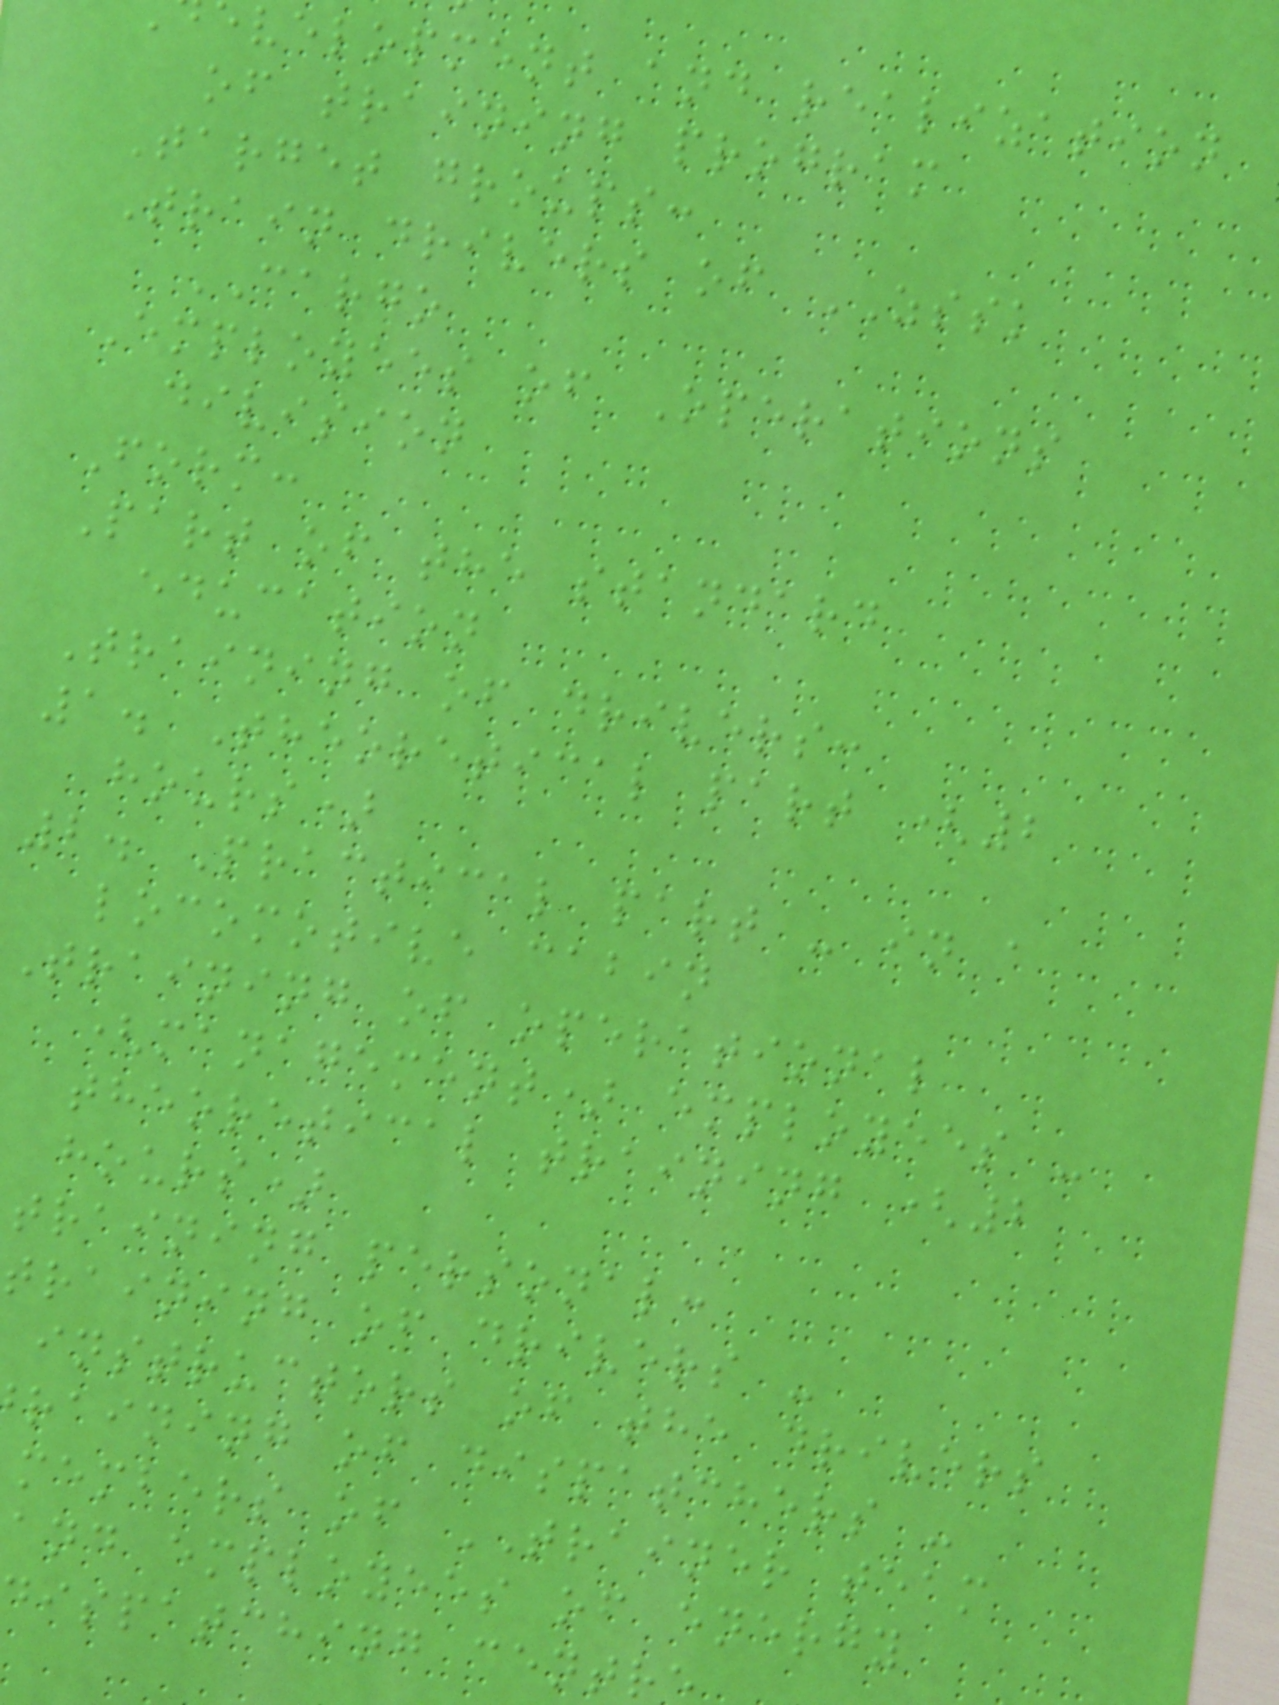velopment and realization
of training program
Target groups:
Train drivers of ZSSK
CARGO
Employees of Operations
division
Form:
Part of the standard
education
Training of drivers:
1. Theoretical part (2
hours)
2. Practical part - in a
locomotive cabin
Training of operational
(management) employees -
theoretical training (2
hours)
training personal:
training of drivers -
instructors of the drivers
raining of dispatchers -
members of TRAINER team
and employees of energy
ispatching centr
